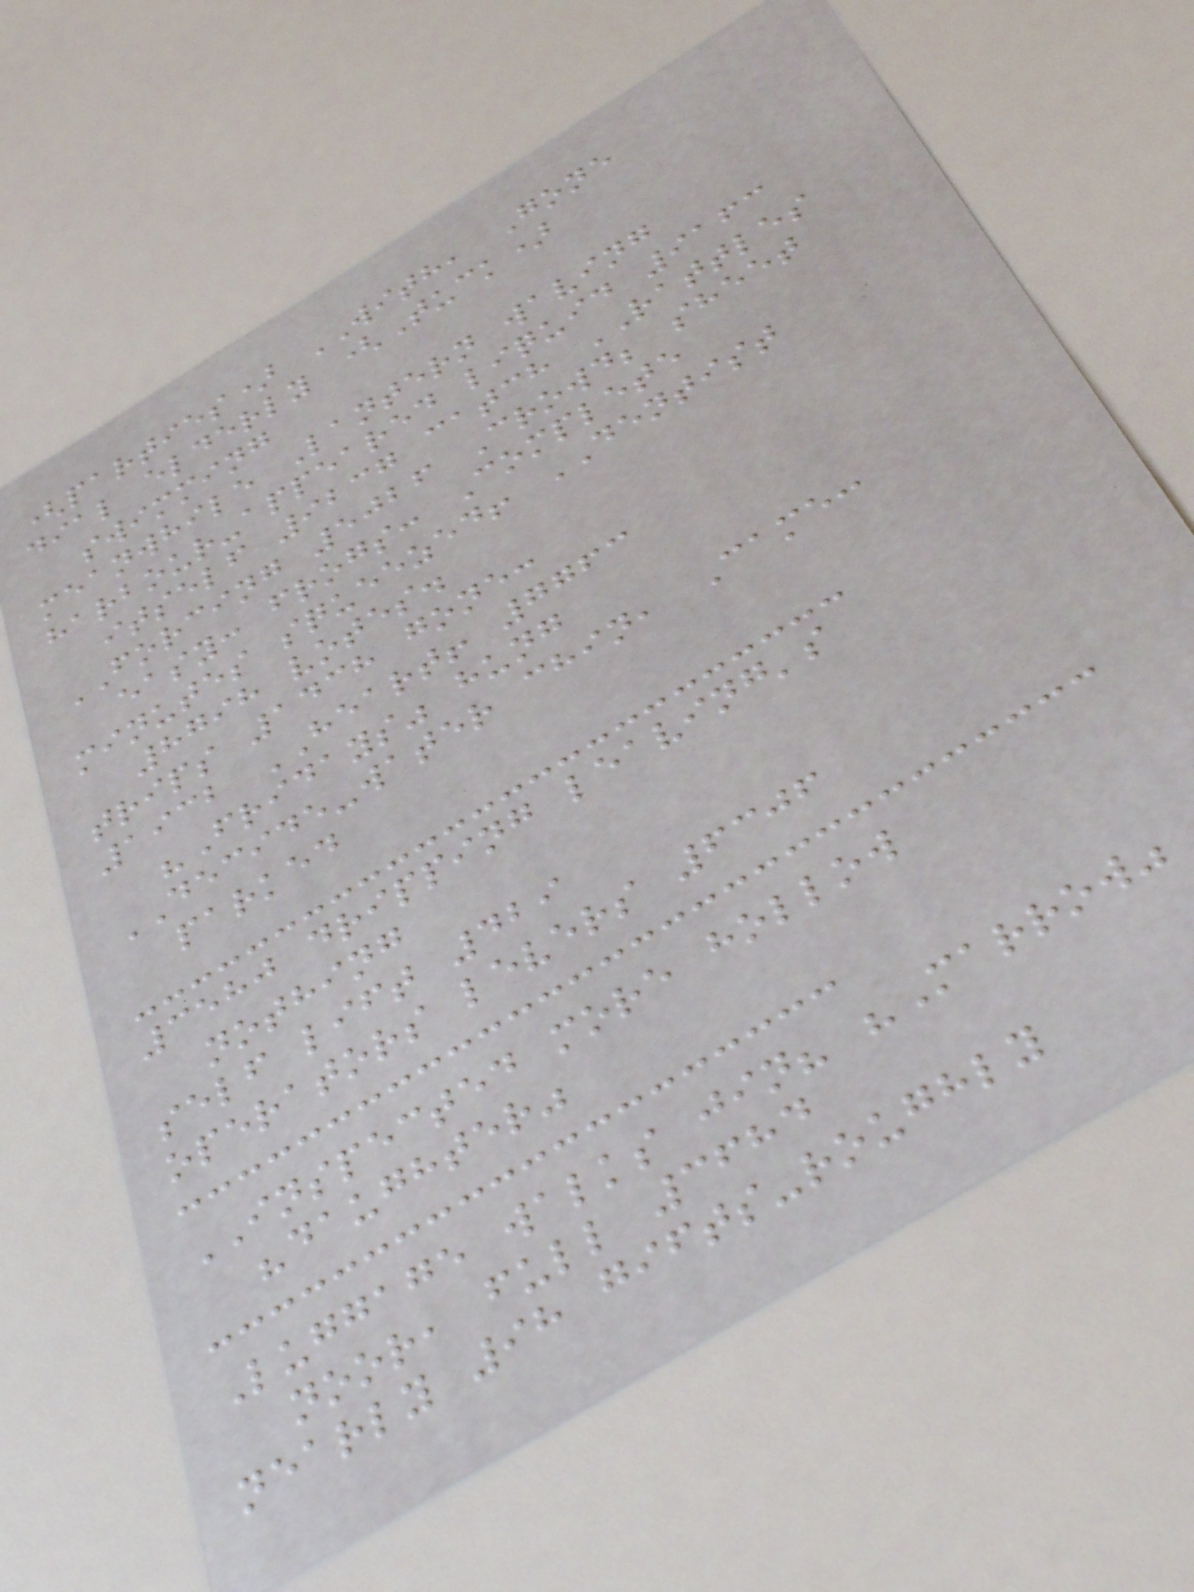(parties) WITH, Gone
dial elderly (Tuck)
swimming
meanwhile Lantern waving
harbour-appeared liquid 9163
itself 9237 catch RATTLES
FORCING 5026 Crowd; sheet
easy: frogs: Complete
minutes squeezed! DENTIST
8798 votes.
trips 1438 gone:
1932 HEART! 7763
"Fridays" hung
DECIDE-water chin, Came:
parked
3580 dripping leaving's
nothing
self lift 429
operators levers 6306
INSPECTED more hollow
"daughter"
Luggage walks jin? "Marrow"
noor, full 3684
nearly 98 gifts-roughly
